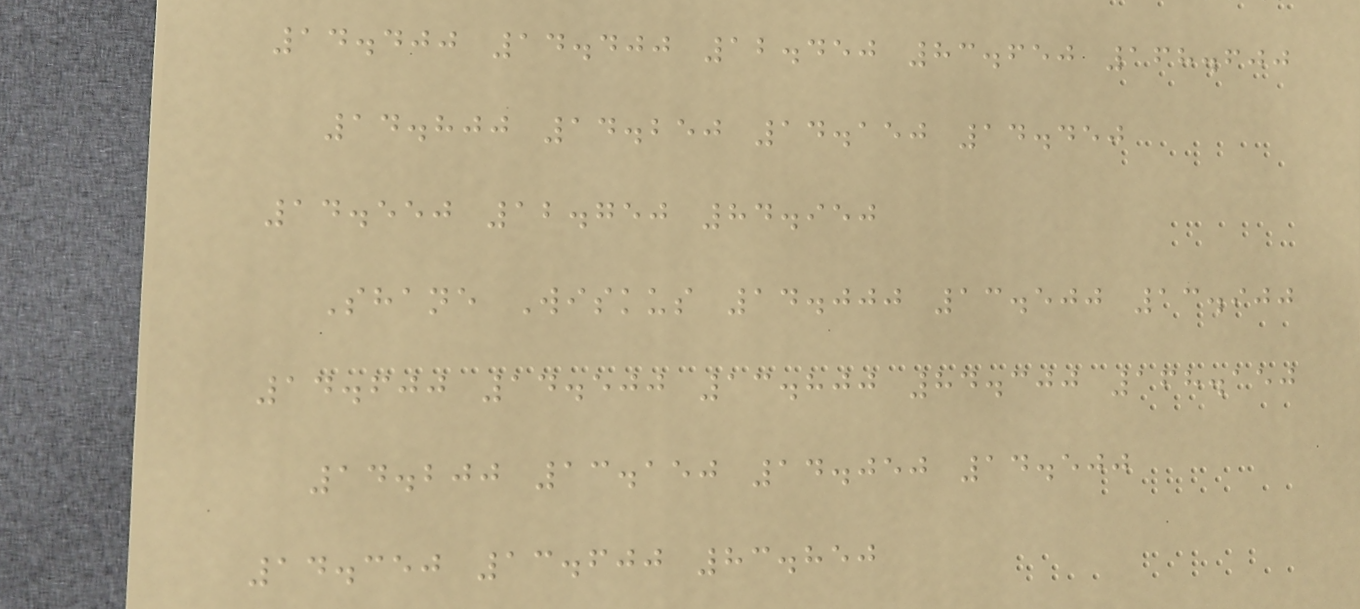14.400 14.400 12.450 83.650 168.600
14.800 14.250 14.150 14.450
14.550 12.750 84.950
Shane Wiskus 14.000 13.500 13.900
14.600 14.500 13.800 84.300 168.150
14.200 13.150 14.050 14.500
14.350 13.600 83.850
